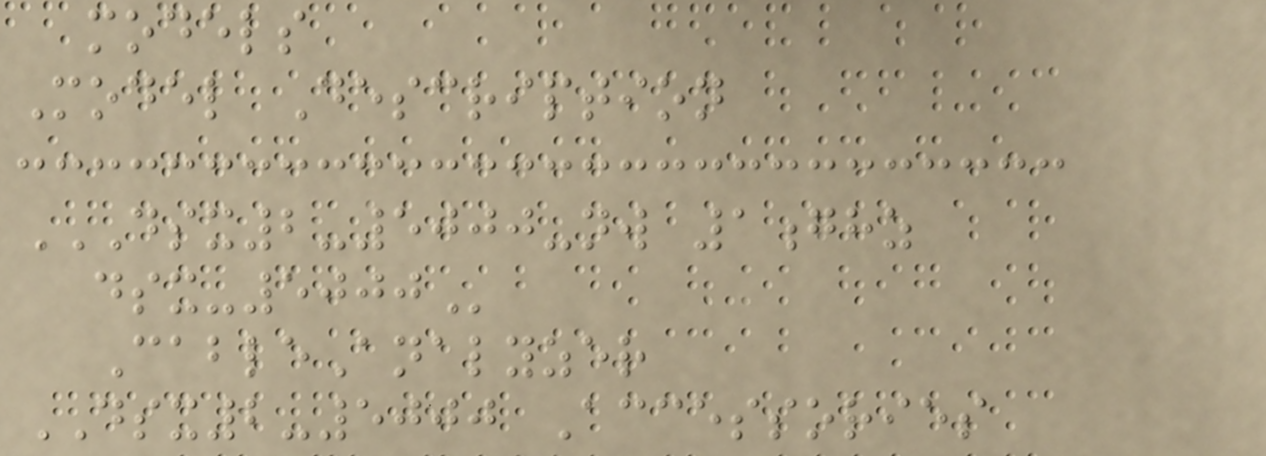models
Model Description
DSX2-5000-NW 1GHZ
DSX-5000
CableAnalyzer
DSX2-5000 Accessories
